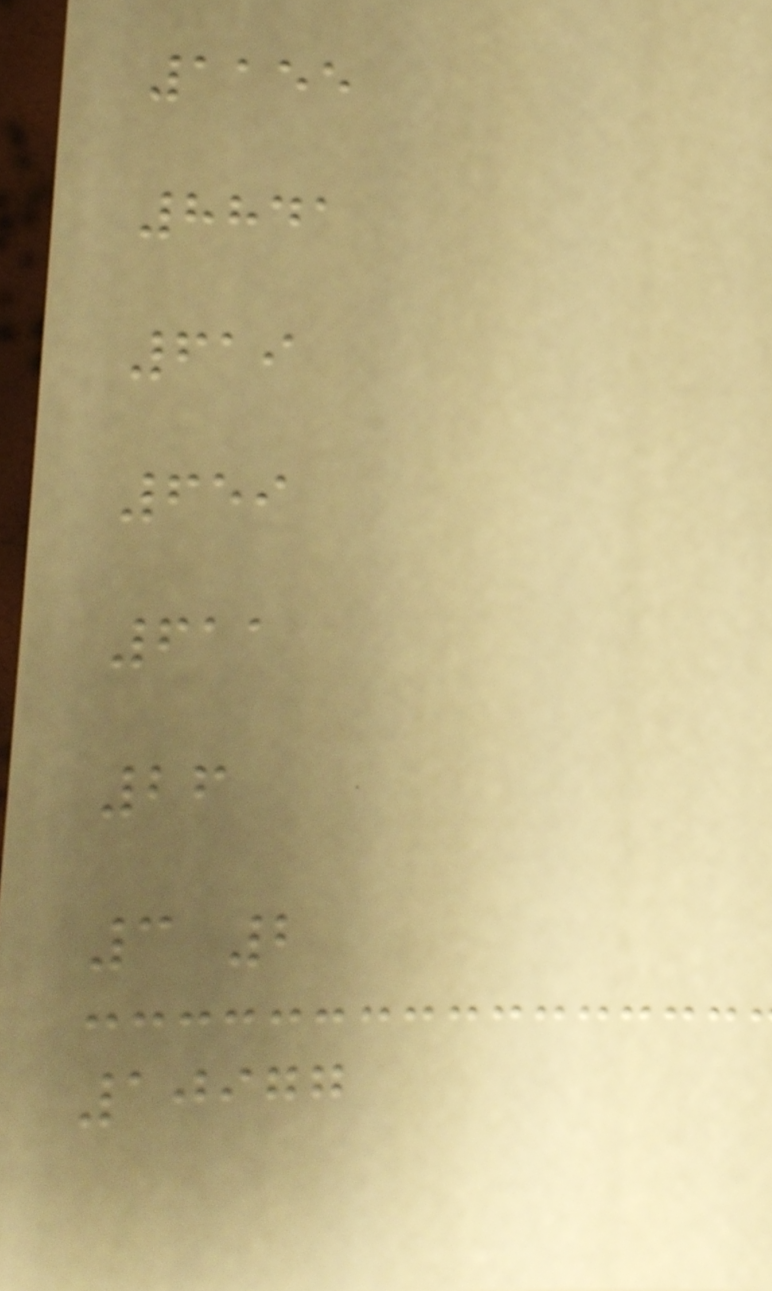1155
8841
619
659
611
26
3 2
10977
